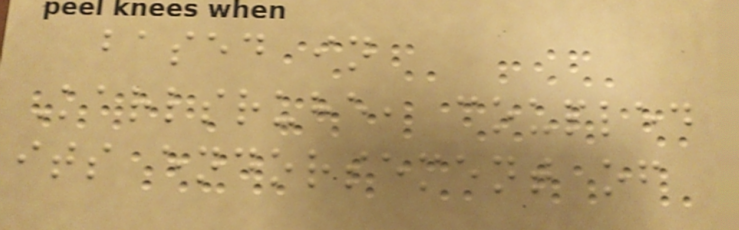based in
Karlsruhe, coupled
its endorsement of
